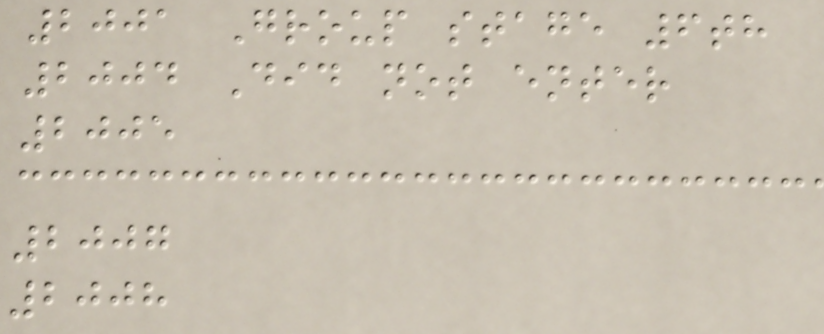2001 Group stage 6th
2004 Did not enter
2005
2007
2008
